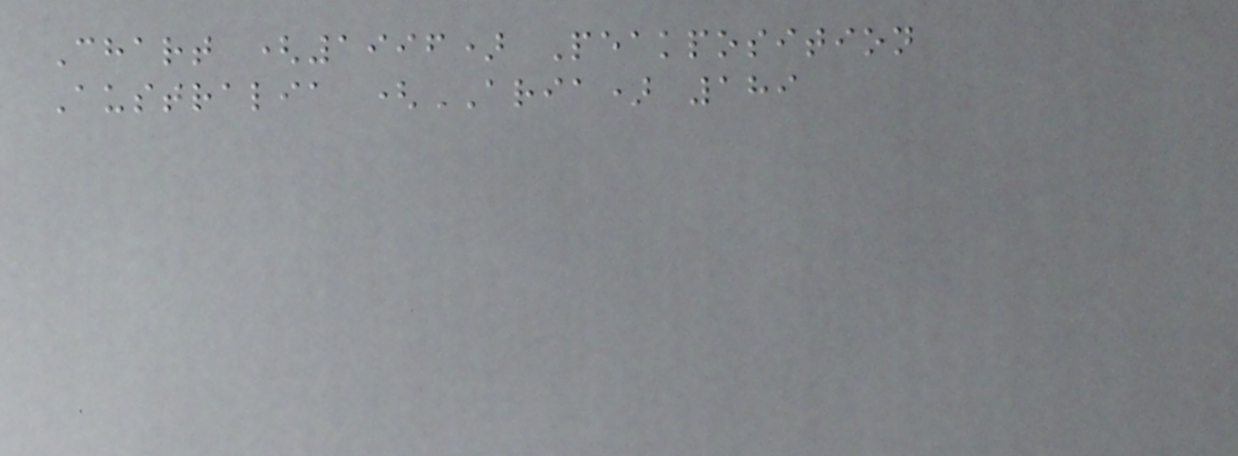Chart (1996) Peakposition
Australia (ARIA) 189
